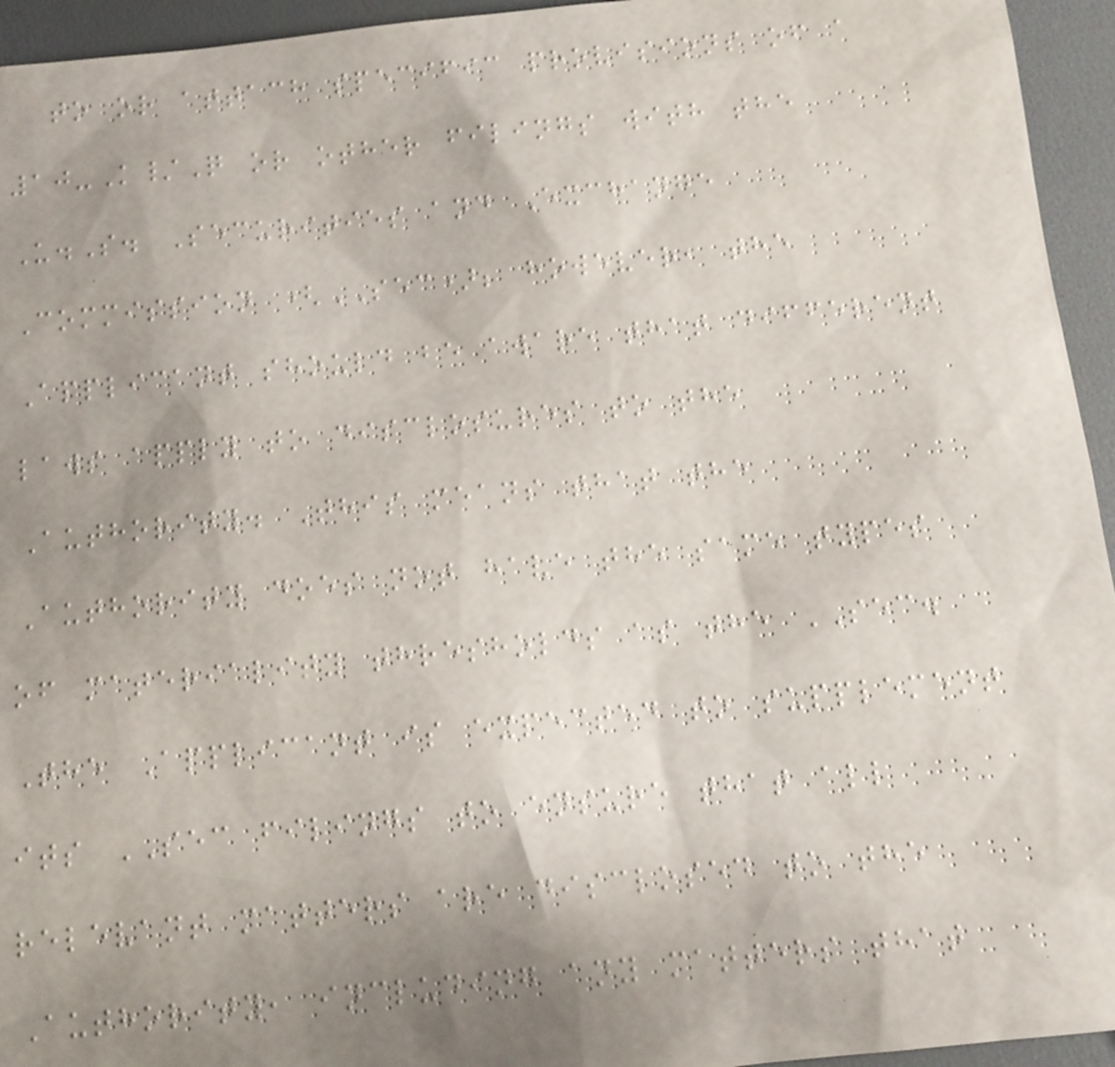to or attach specific provisions of a
10-K/Q or other filings with the
U.S. Securities and Exchange
Commission (SEC); however, the
Applicant should be aware that different
laws apply to disclosures to the
Authority. This means that the
Authority does not have the same types
of materiality thresholds as the SEC.
The Applicant is expected to supplement
its SEC filings to ensure that all
relevant matters are disclosed to the
Authority, including any matters that
